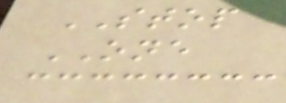STOP
ONE
